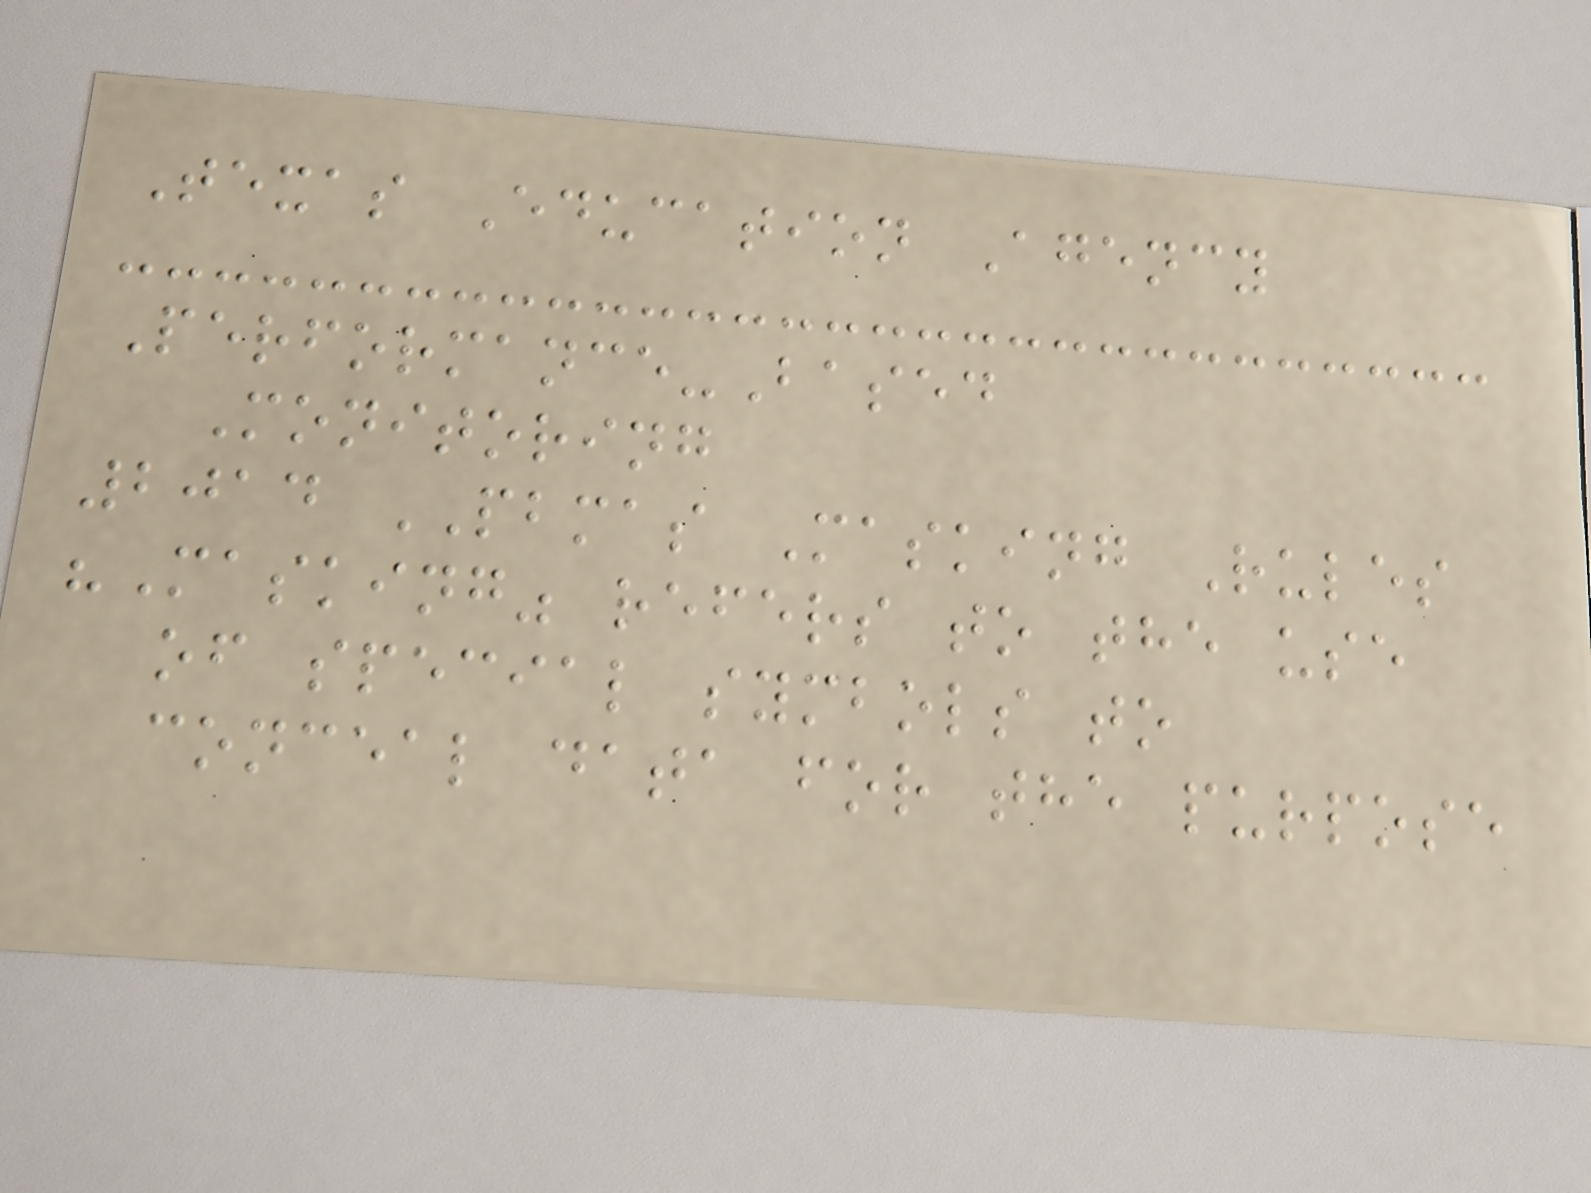Texas Education Agency
Performance-Based
Monitoring
2014 PBMAS Masking Rules
"Masking" refers to the use
of special symbols to
conceal data for the purpose
